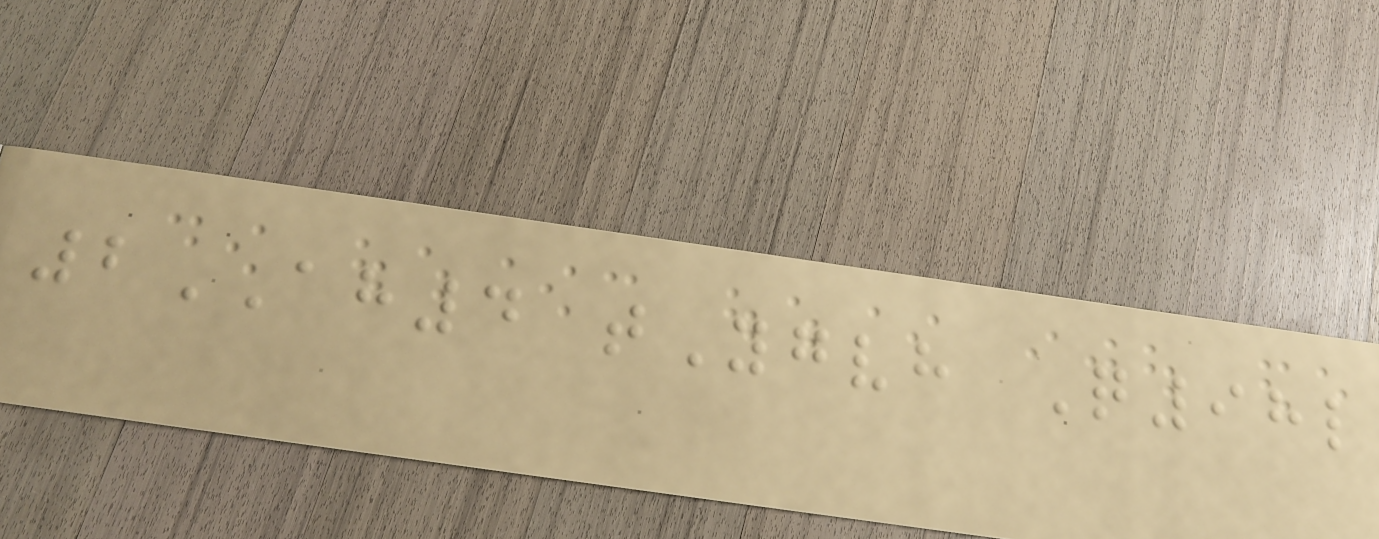2AH4 tYgvh Q98l
